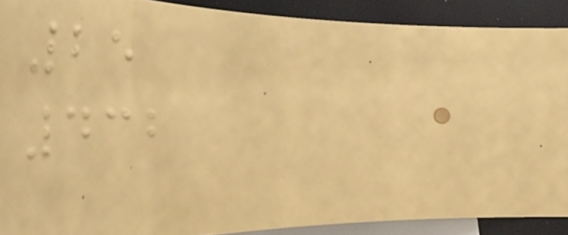25
432
